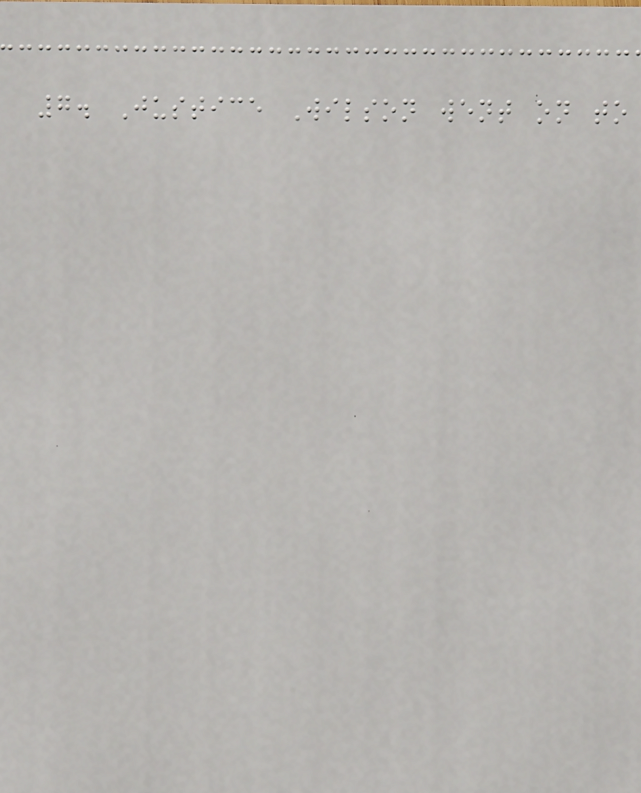7. Justice Wilson went on to
